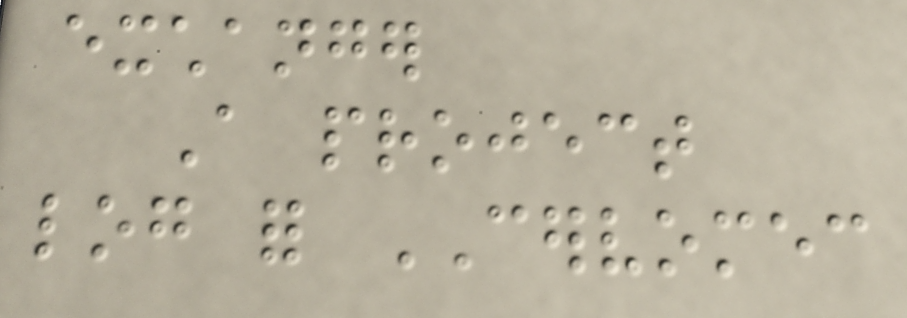exchanger
A project
log for CERVOMEC
